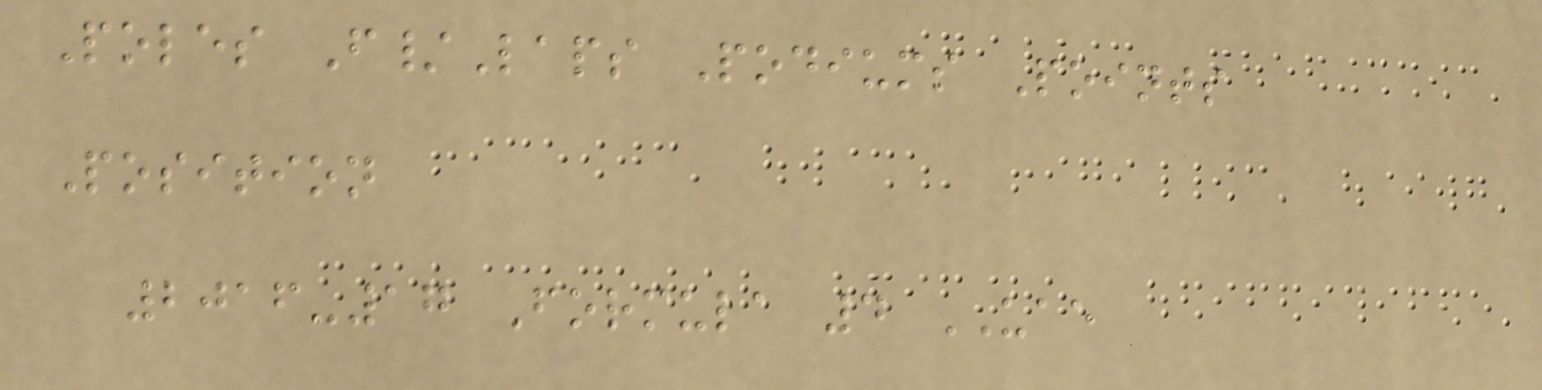Poles F/Laps Podiums Points
Position
2016-17 Formula 4 UAE
